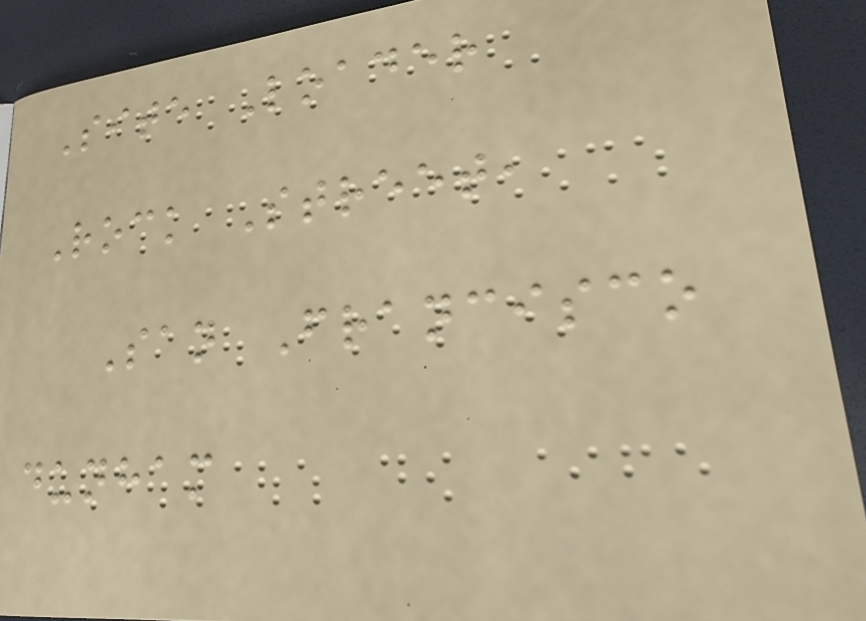Site Loader
Rock Street,
San Francisco
dunham
